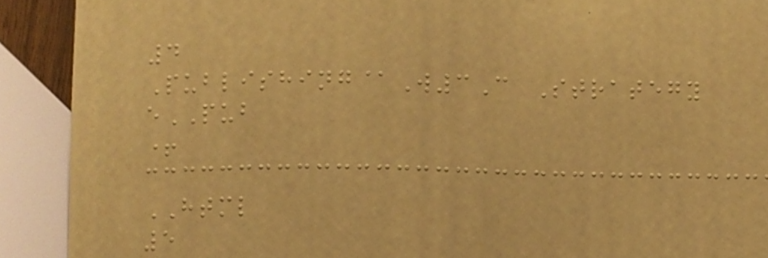4
Publishing@W3C Strategy
ePUB
+
HTML
5
